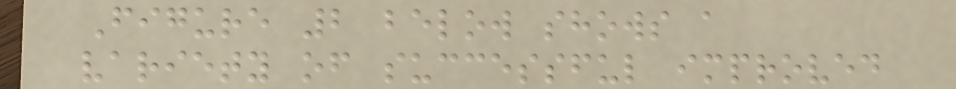Figure 2 below shows a
variety of successful improved
